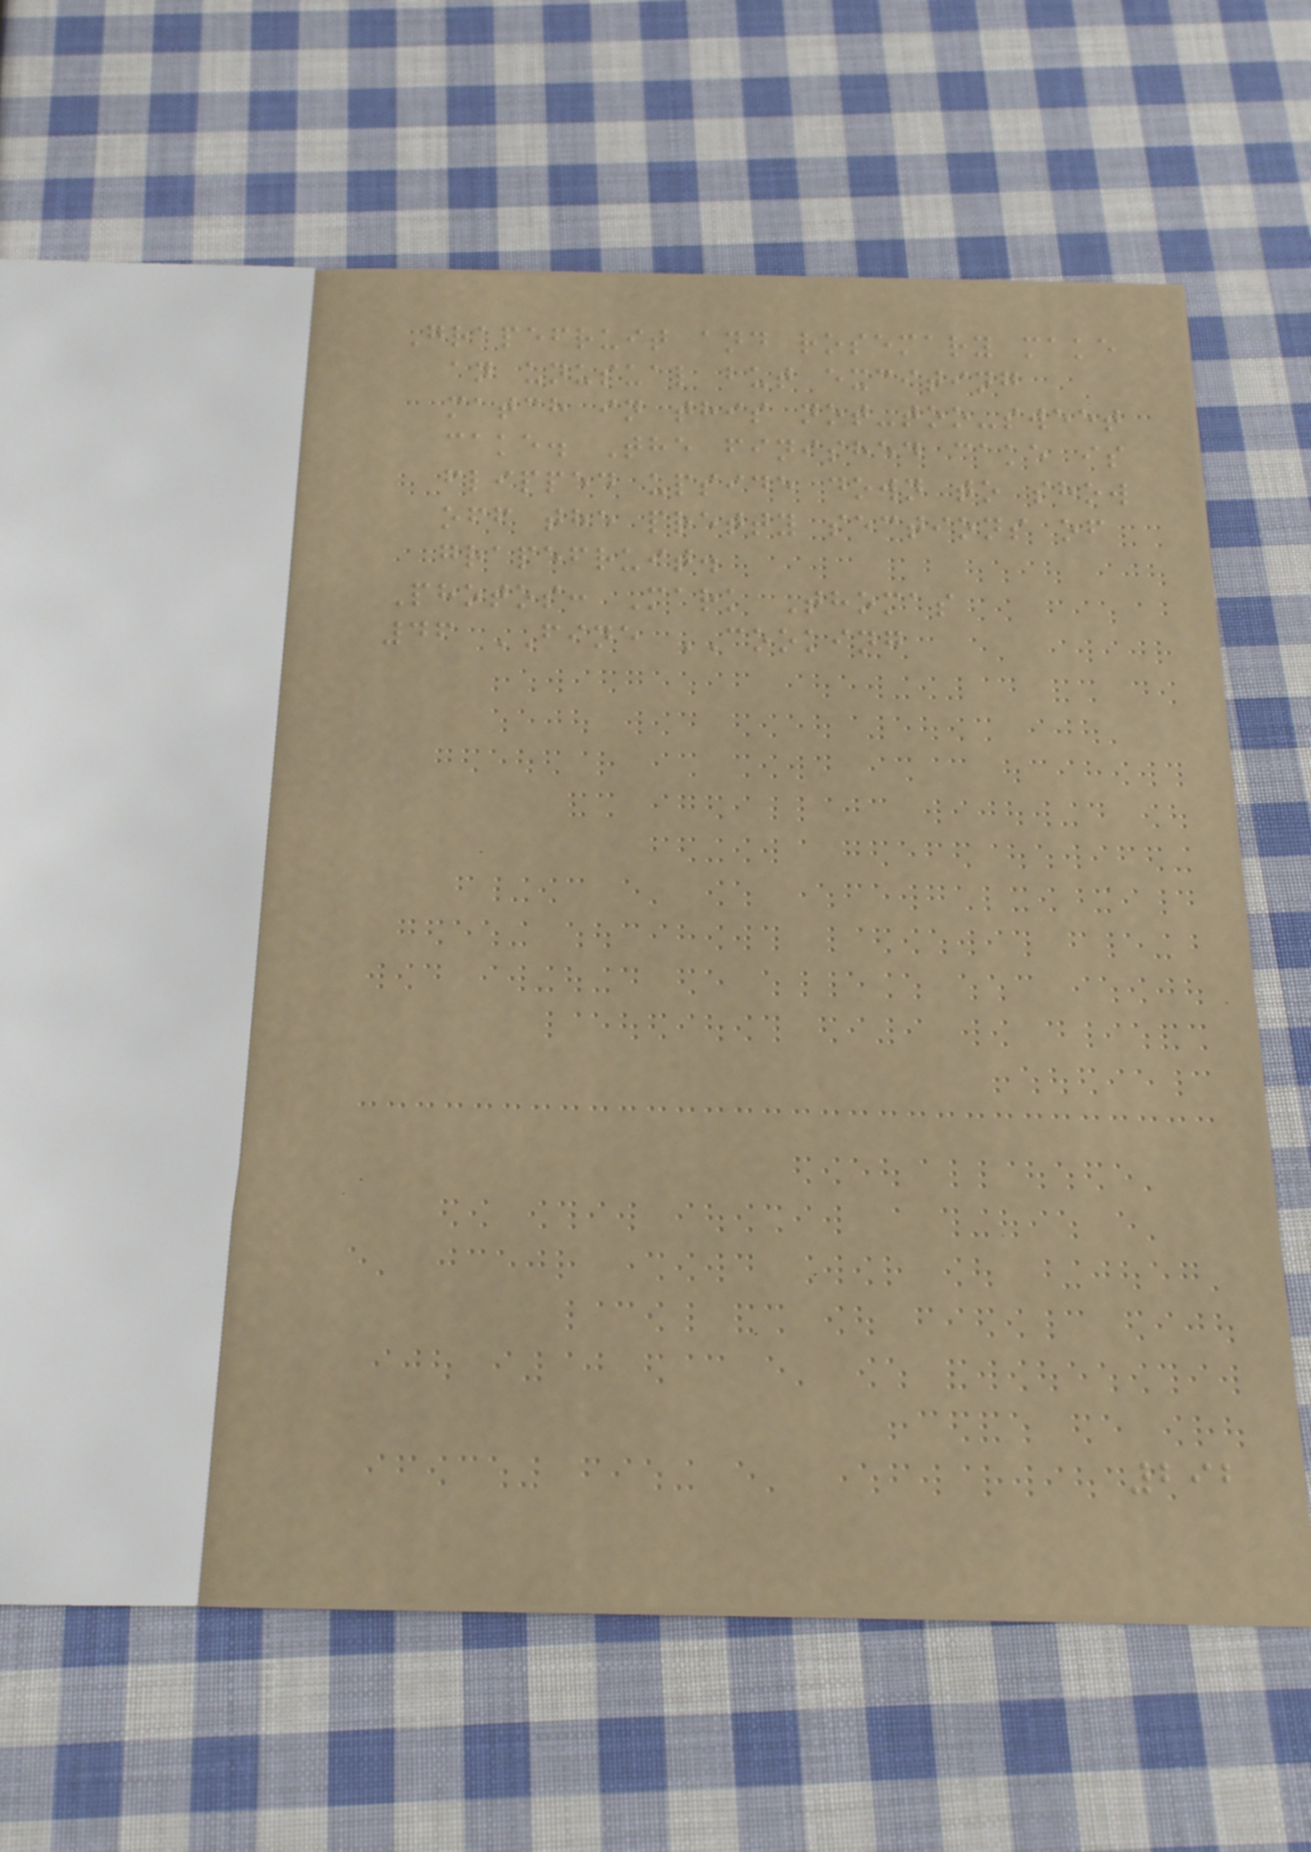Grapefruit and rosemary make
an unusual but exciting
match in this not-too-sweet
cake. The finished cake is
flipped upside down to show
off the pretty sections of
grapefruit.
Photos: Mark Thomas
46 FINE COOKING
292
